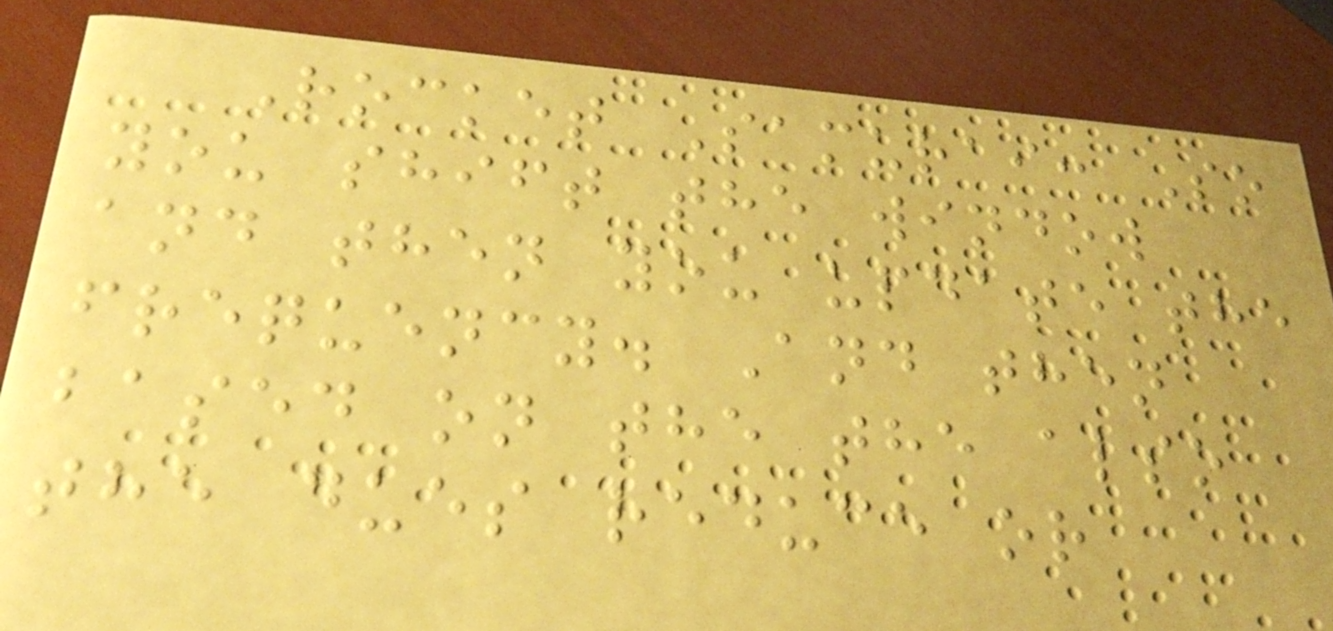Rocket Samurai: So
you shift the window
and then you update the
frequency. And then
based on the the also
the dues reduce or
